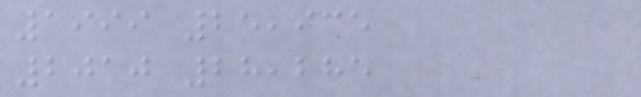1999 25,935
2010 28,285
